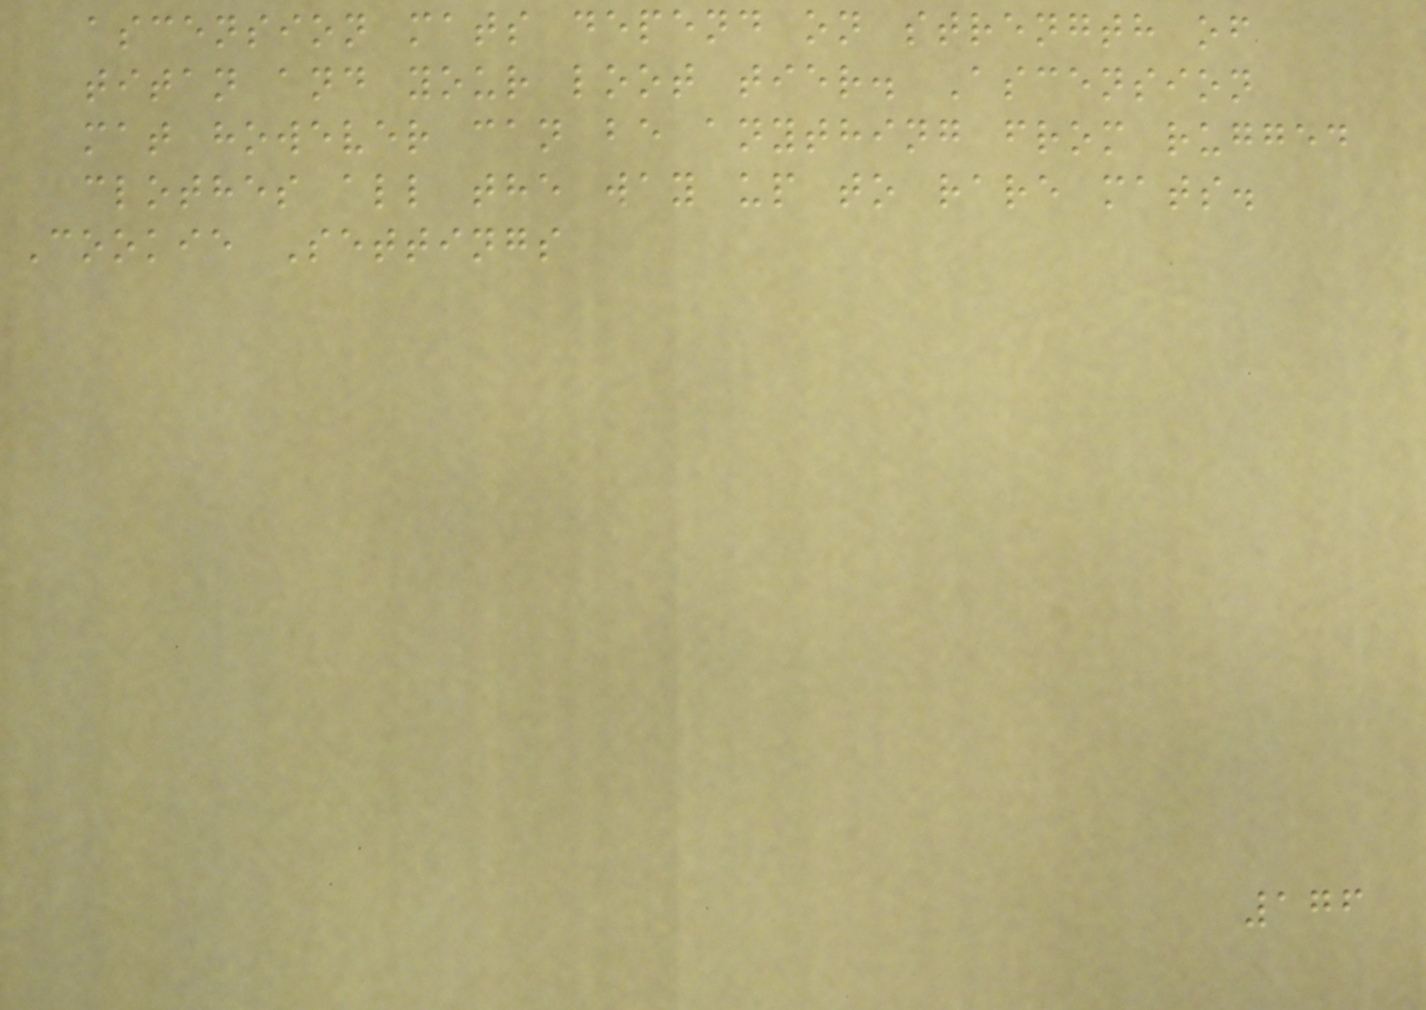ascension mats depend on strength of
titan and your loot tier. Ascension
mat however can be anything from rugged
clothes all the way up to rare mats.
Cookie Settings
176
